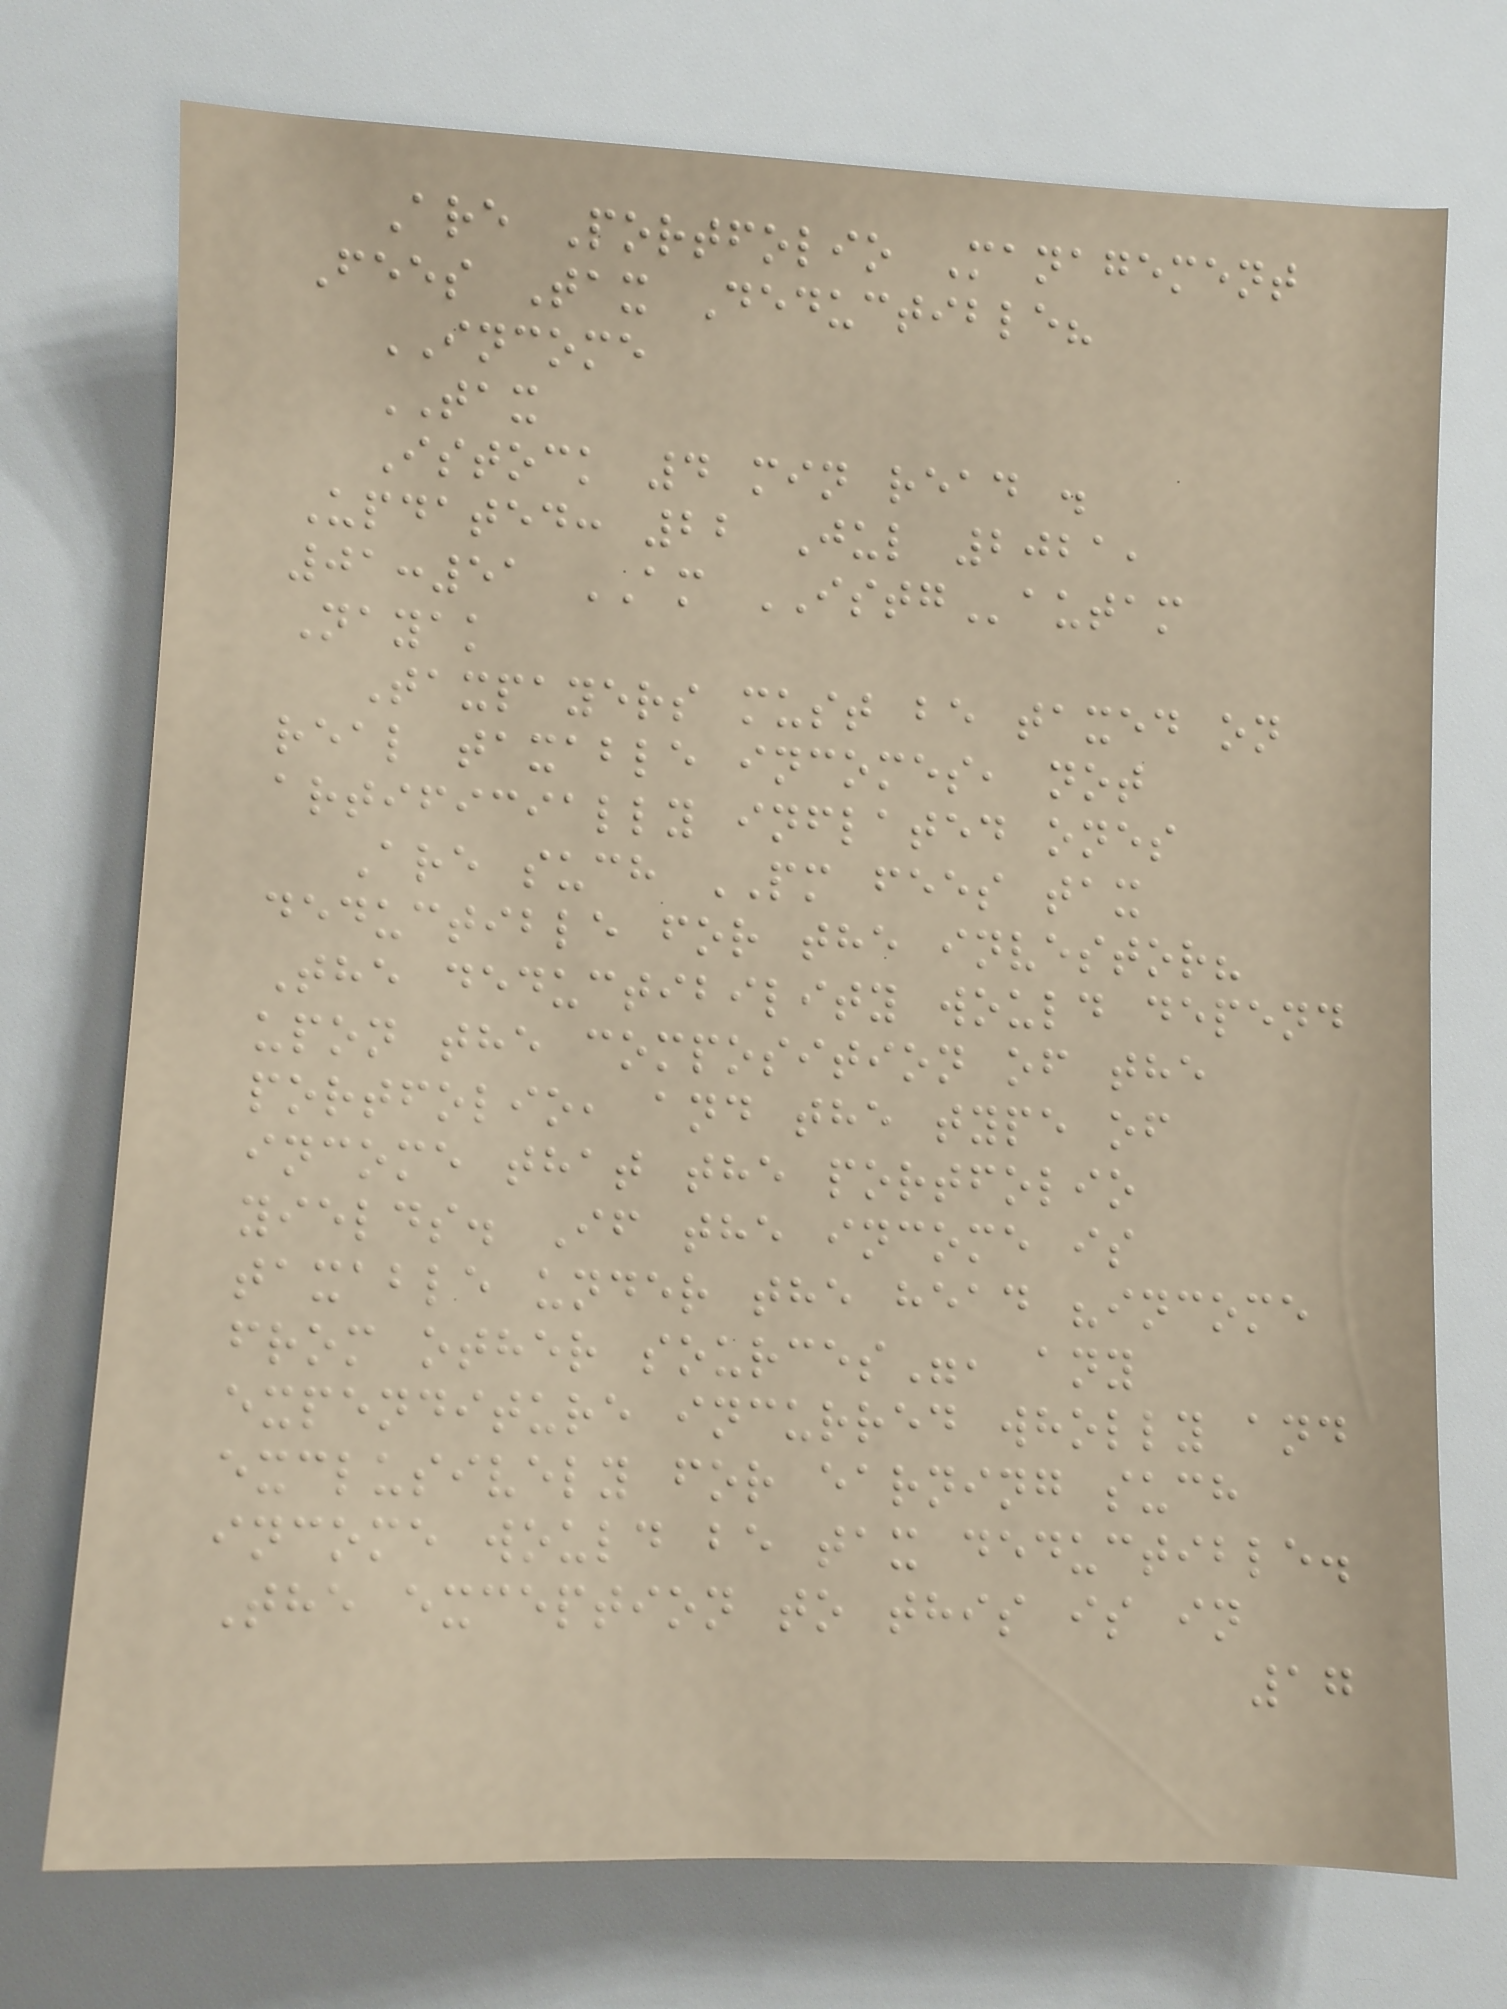Are Portfolio Management
Fees Tax Deductible?
INCOME
TAX
Istock 4 min read .
Updated: 22 Jul 2021,
01:51 AM ISTGautam
Nayak
Taxpayers must be taxed on
real taxable incomes, not
artificially inflated ones
Are such PM fees tax
deductible for the investor?
The deductibility would depend
upon the composition of the
portfolio, and the type of
income that the portfolio
yields. If the income is
taxable under the head "income
from other sources", any
expenditure incurred wholly and
exclusively for earning such
income would be tax deductible.
The exception to this is in
17
